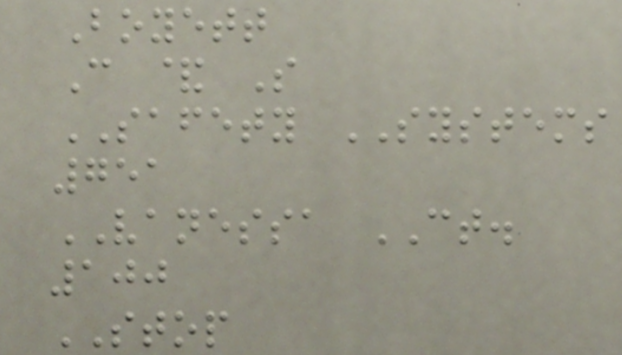Boyett
C & S
SAFETY SYSTEMS
751
VANESSA CT.
100
STOP
